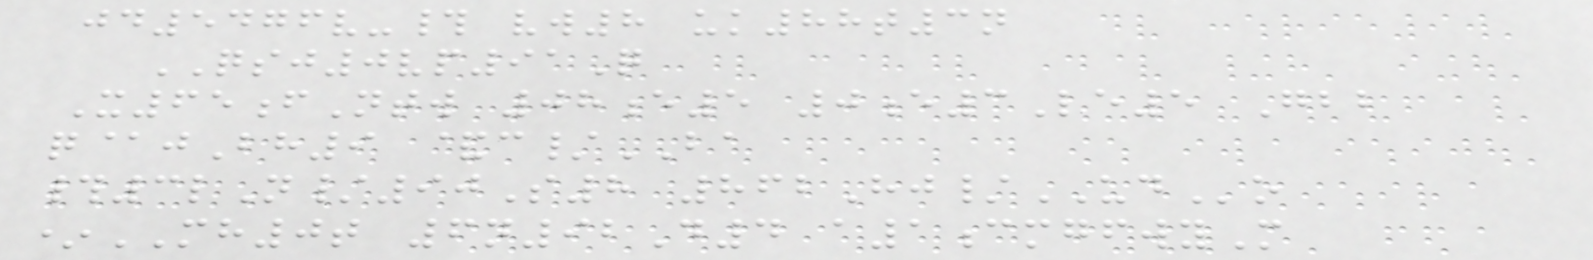jd5476v-# vw8 uk88t3n
QSJ0vp91Q
X65fNtw 08e5 0e3Le5 Gbb
q@jBh9 &c/BA
#3lN/90S8 862Hj/UDo
*MH0t 6n92D4 a1cmgfwyM
